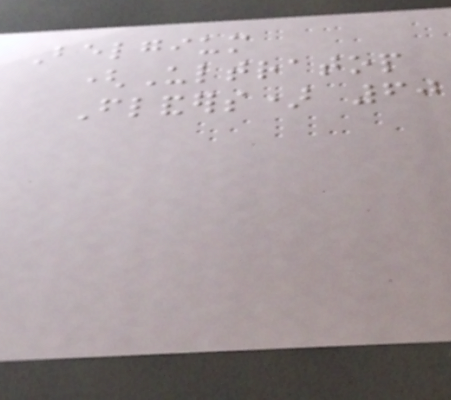Belgium
(Ultratop
Flanders) 60
